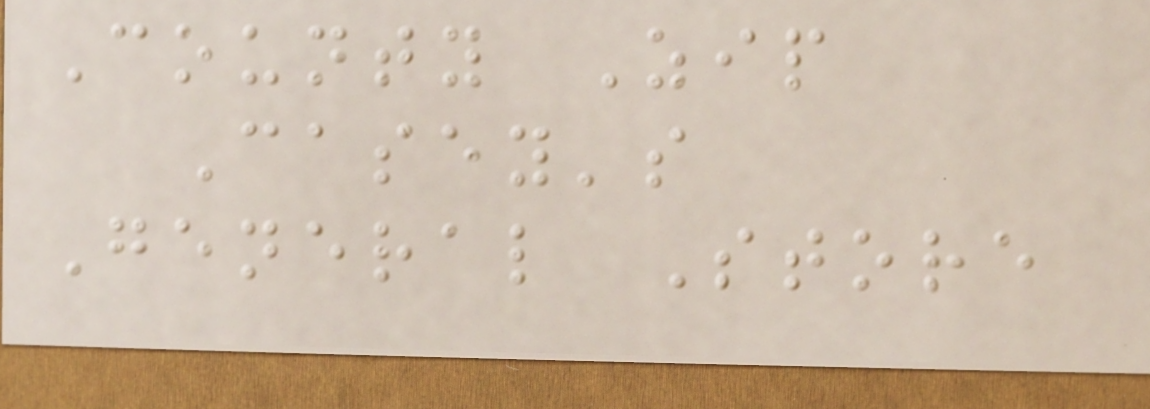County Zip
Casey's
General Store
